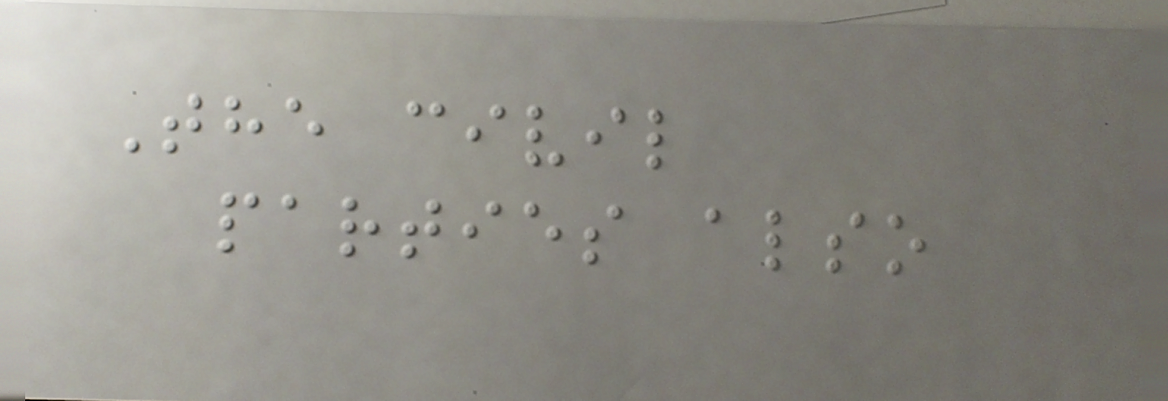The civil
parties also
